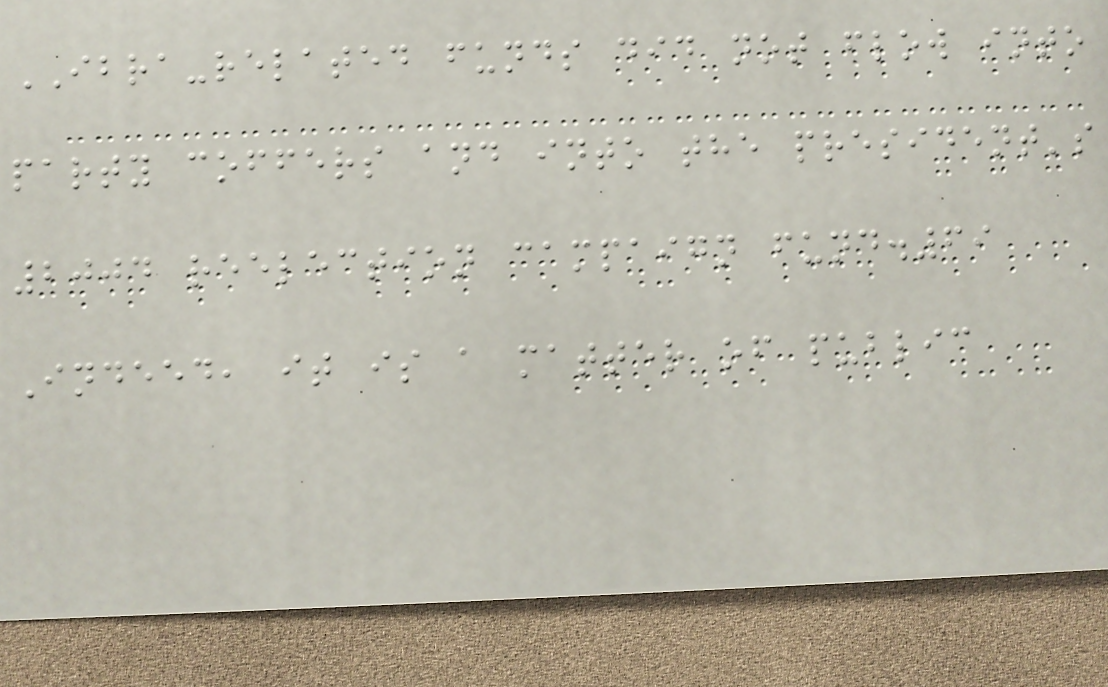IBRA-related funds did not flow into
party coffers and into the president's
2004 reelection campaign fund.69
Indeed, it is a matter of public
